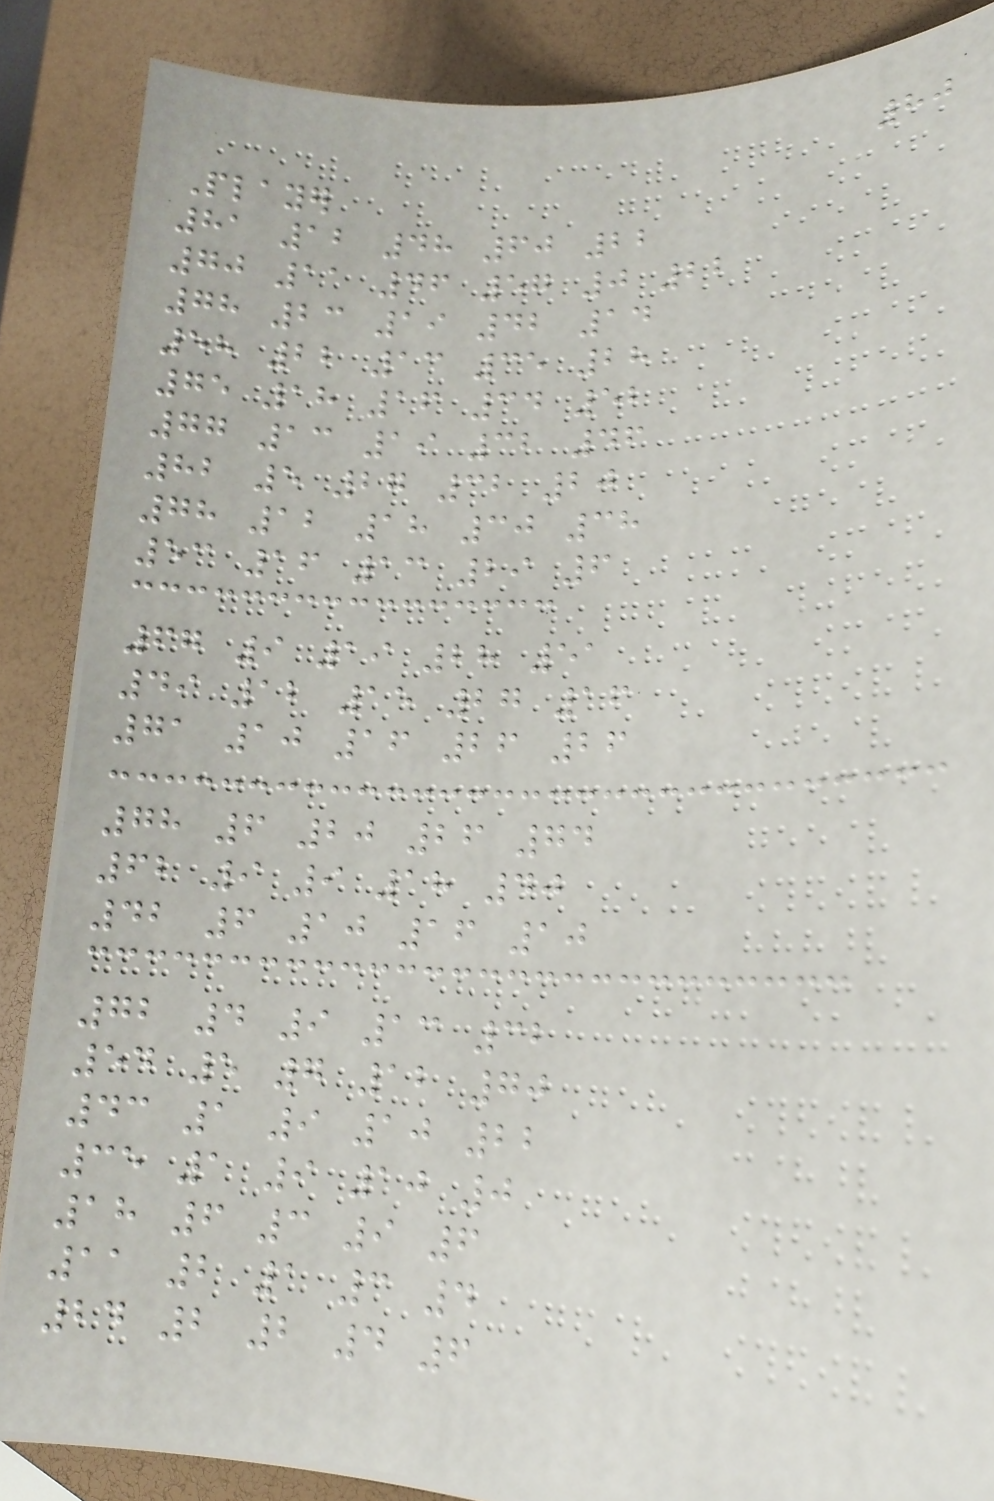80
Player
81 12 48 60 22
70 11 46 57 0 22
78 23 19 42 14
58 22 13 35 28
75 18 16 34 52
77 13 19 32 46
82 5 27 32 20
78 12 18 30 38
53 16 13 29 6
67 9 19 28 51
49 12 15 27 16
71 10 16 26 26
78 6 20 26 74
62 9 9 18 40
42 6 10 16 10
72 4 9 13 32
54 5 7 12 70
43 1 9 10 22
35 1 9 10 0
18 6 3 9 6
11 2 1 3 4
24 2 2 4 6
